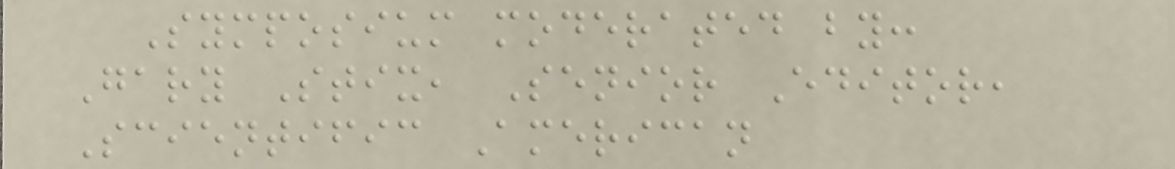Symposium moderated by:
Gary Stix, Senior Editor,
Scientific American
